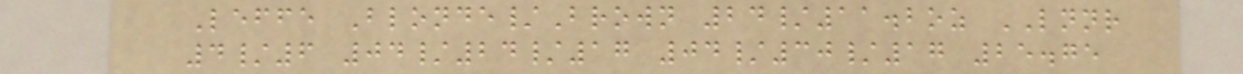Leffe Blonde/Brown 24/11.2oz LNNR
4/6 04/24/17 04/30/17 25.75
